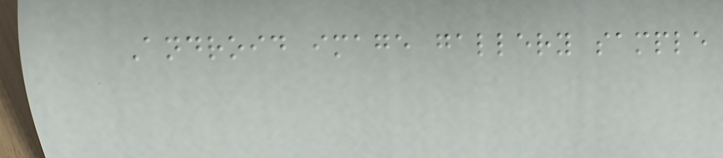Android image gallery sample
